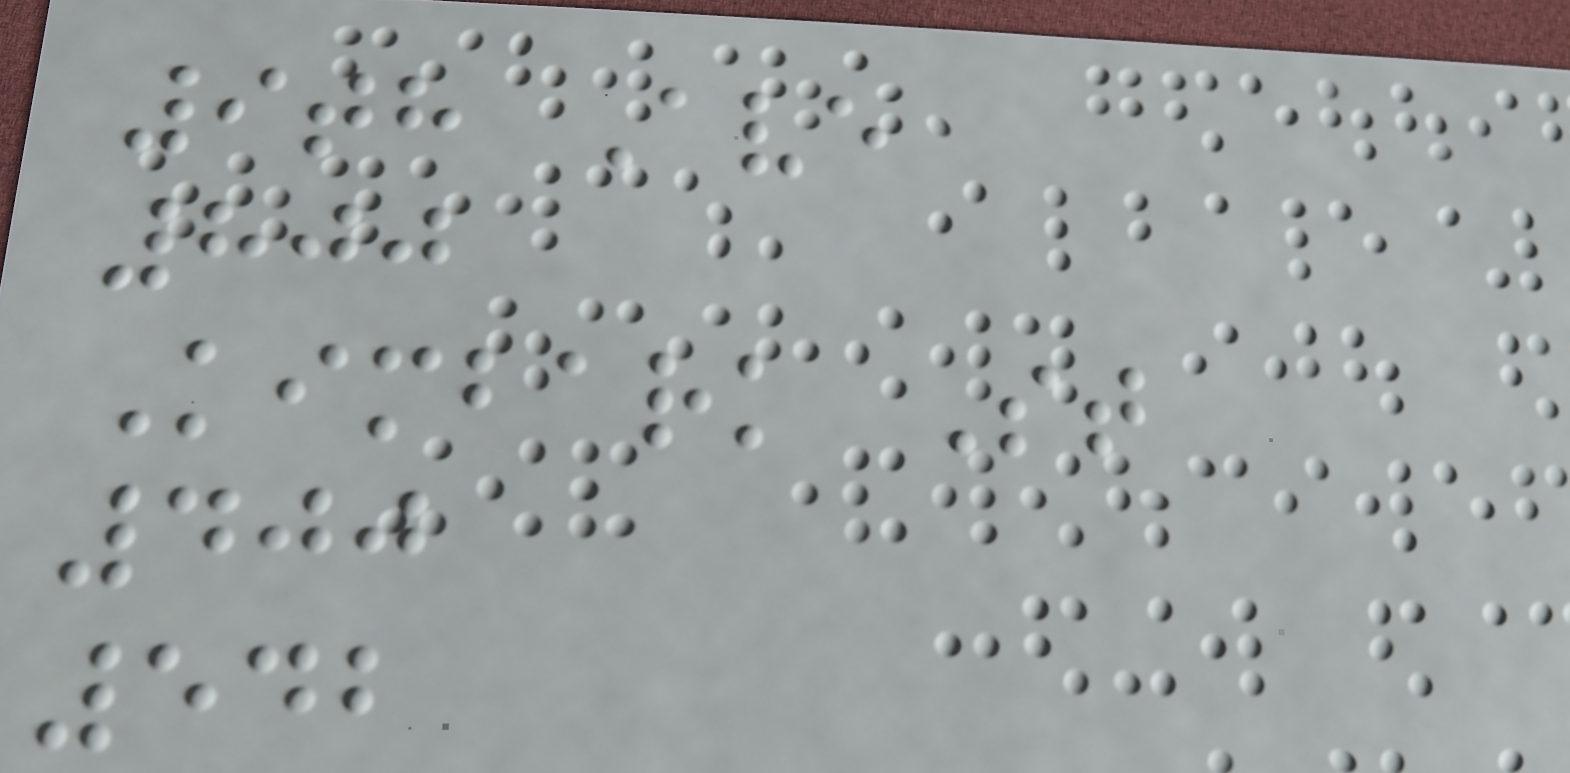9th Ave
800
Kimbark St
400
542
